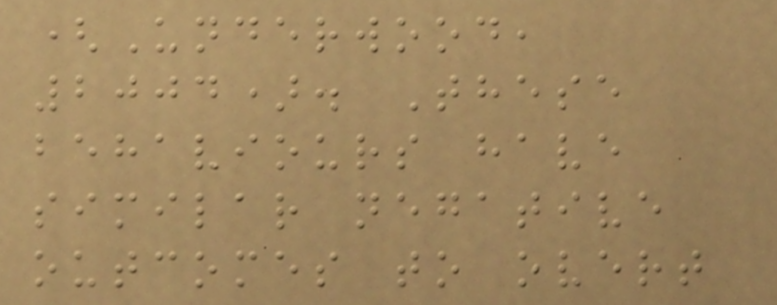(Underwood,
2004). These
behaviours have
similar negative
outcomes to overt
